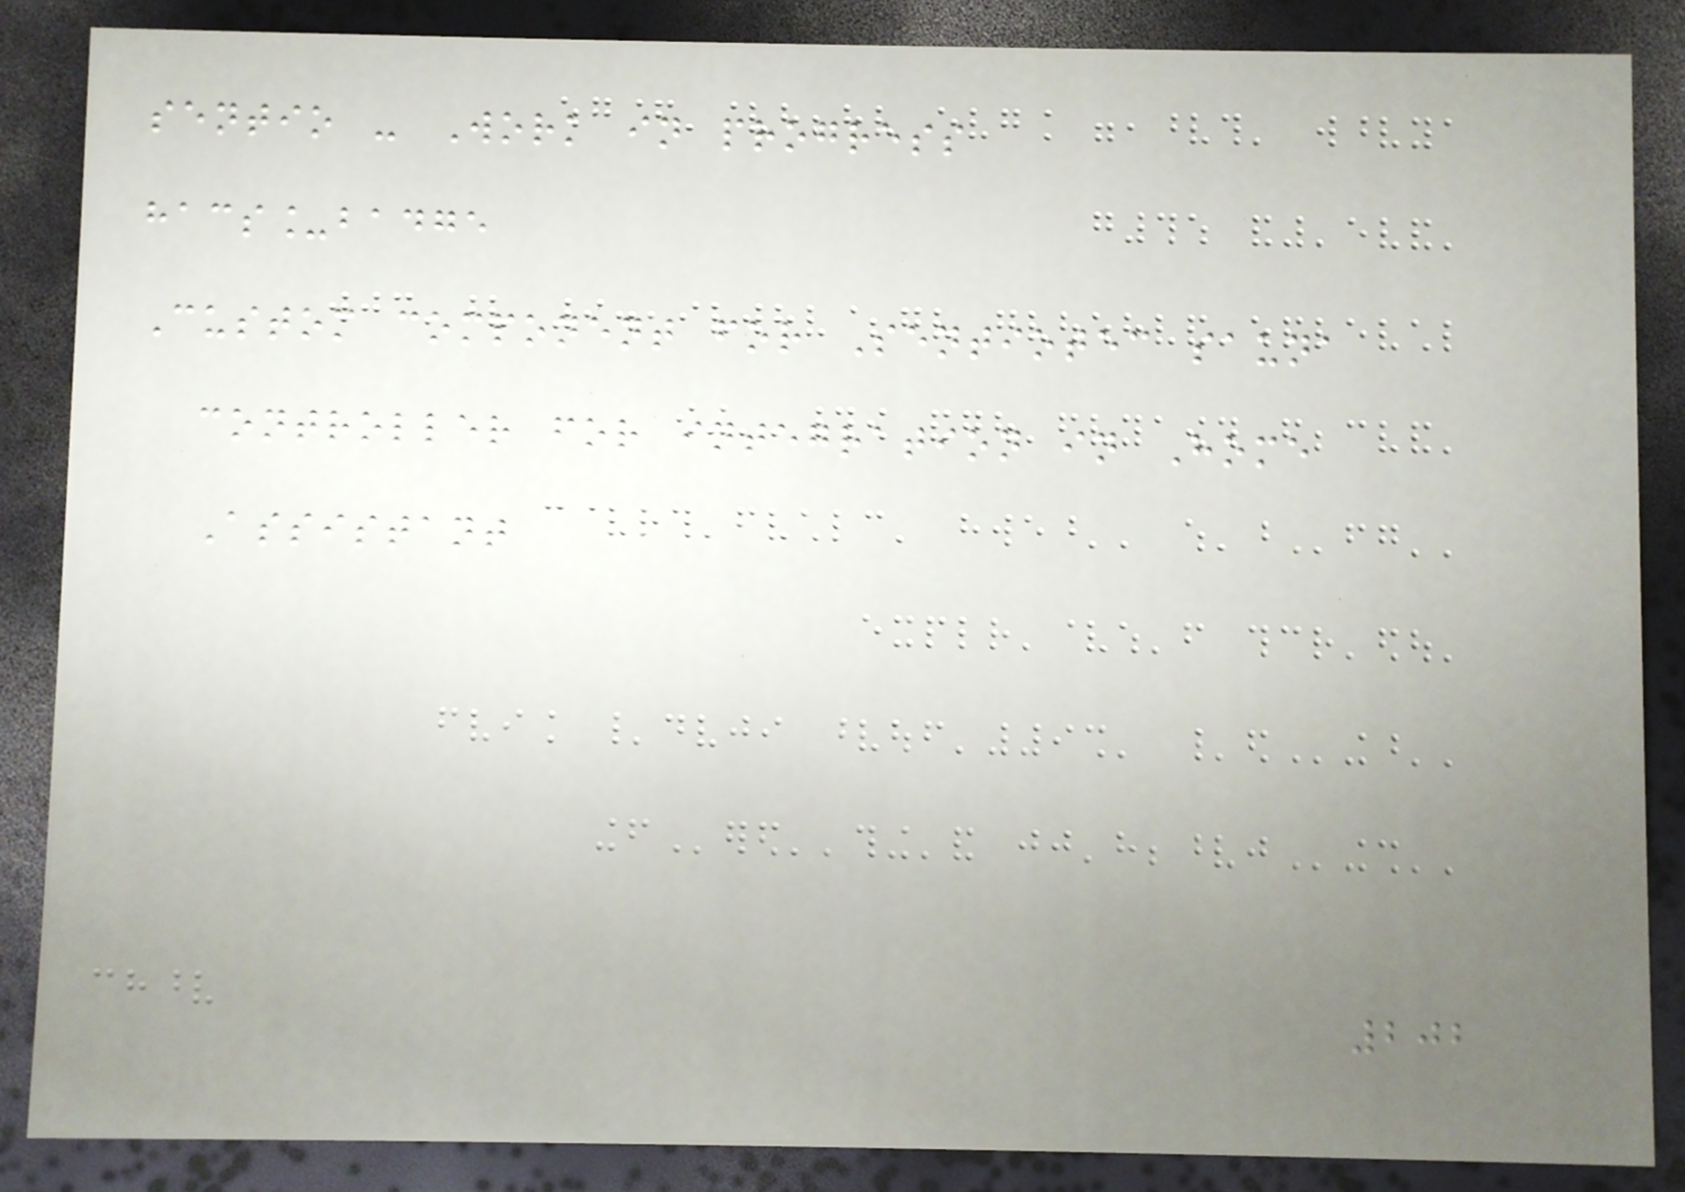sentio - Work in progress
hacs_badge
Custom component for Sentiotec sauna
controller for integration in Home
Assistant
202
